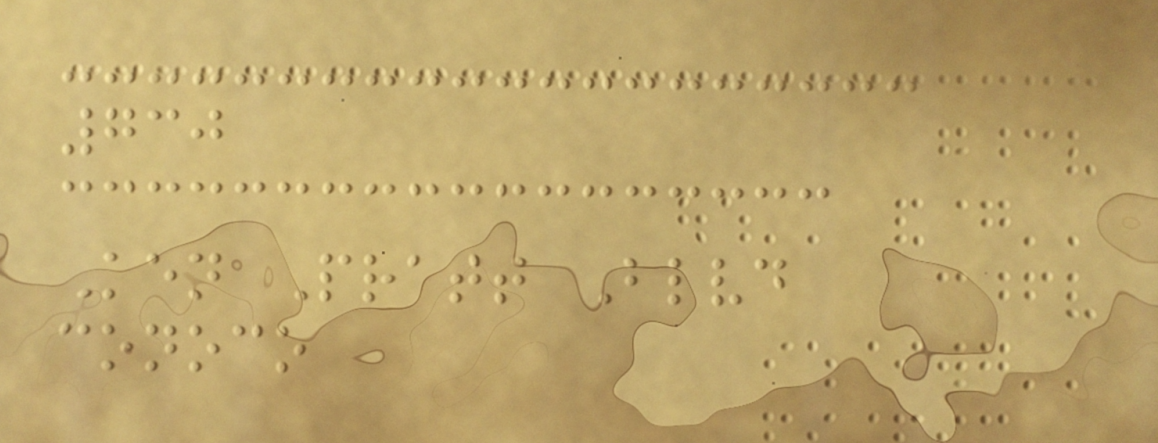730
Ken Pratt Blvd
conoco
